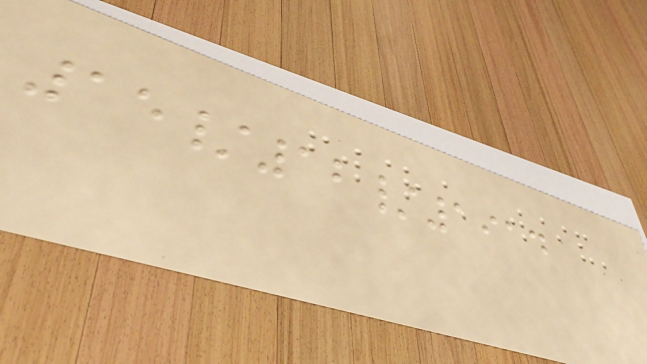15/12/1914
